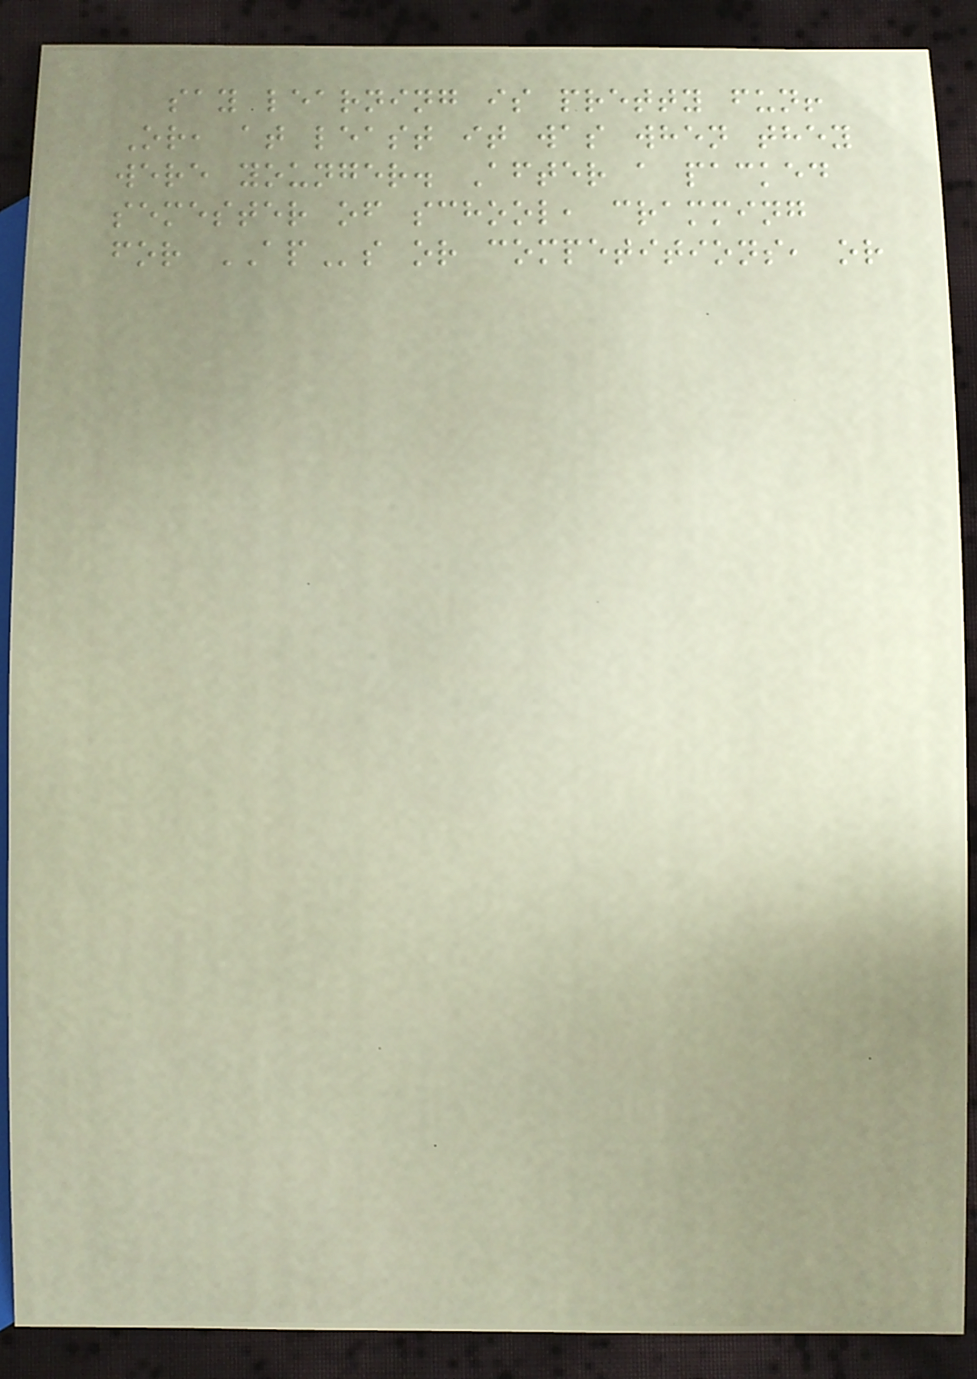say learning is pretty fun!
Or, at least it was when they
were younger. After a packed
semester of school, cramming
for APs or competitions, or
